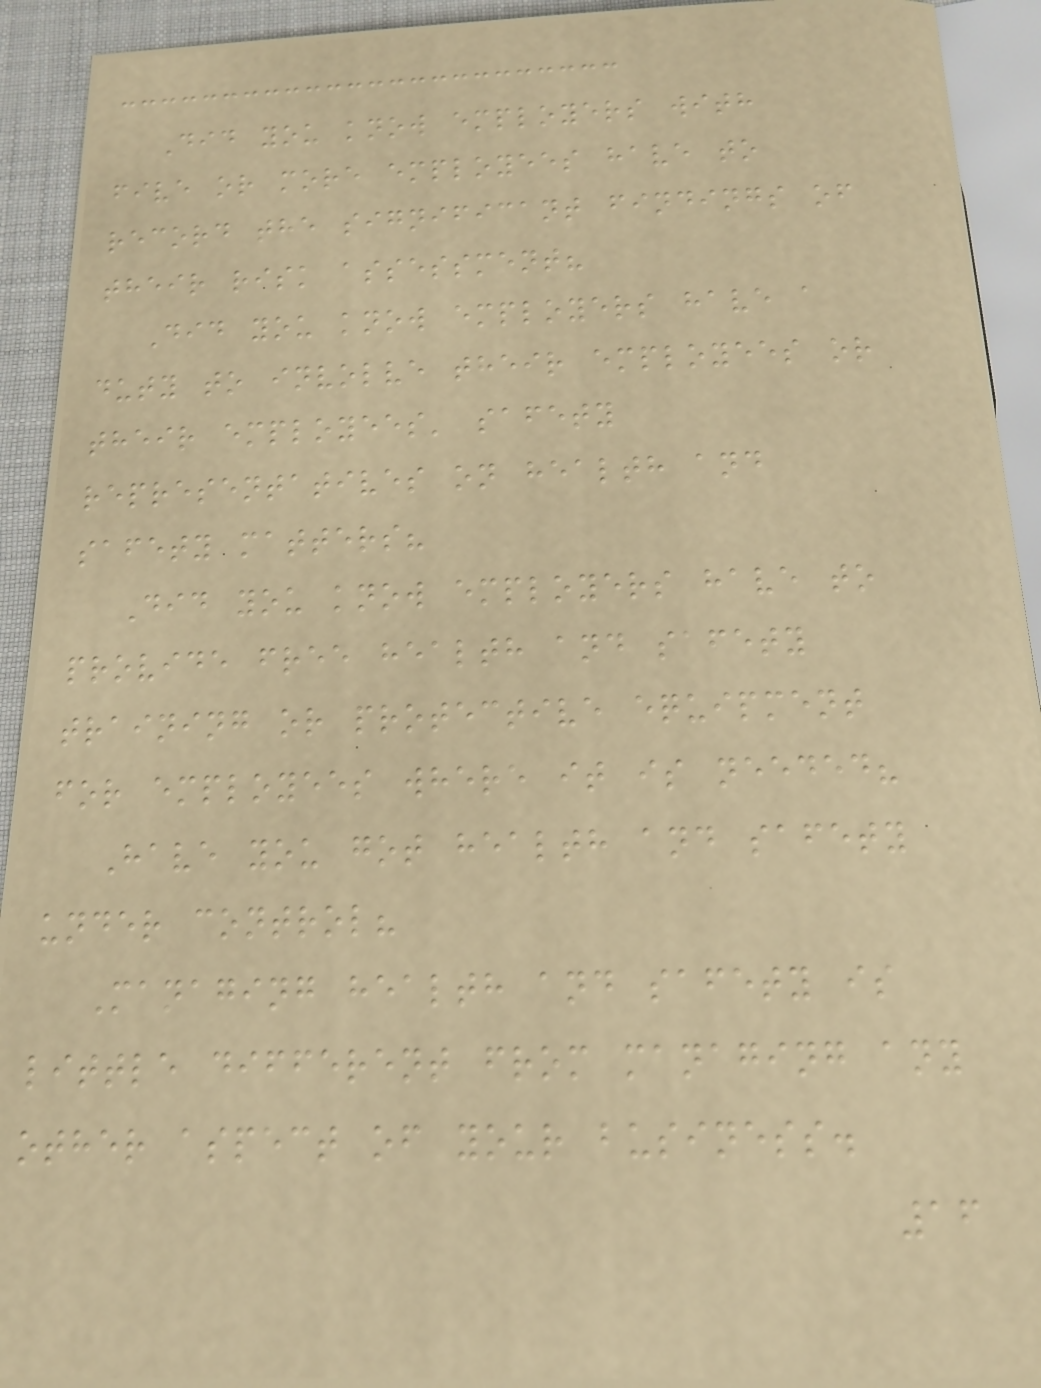Did you know employers with
five or more employees have to
record the significant findings of
their risk assessment?
Did you know employers have a
duty to involve their employees or
their employees' safety
representatives on health and
safety matters?
Did you know employers have to
provide free health and safety
training or protective equipment
for employees where it is needed?
Have you got health and safety
under control?
Managing health and safety is
little different from managing any
other aspect of your business.
16
